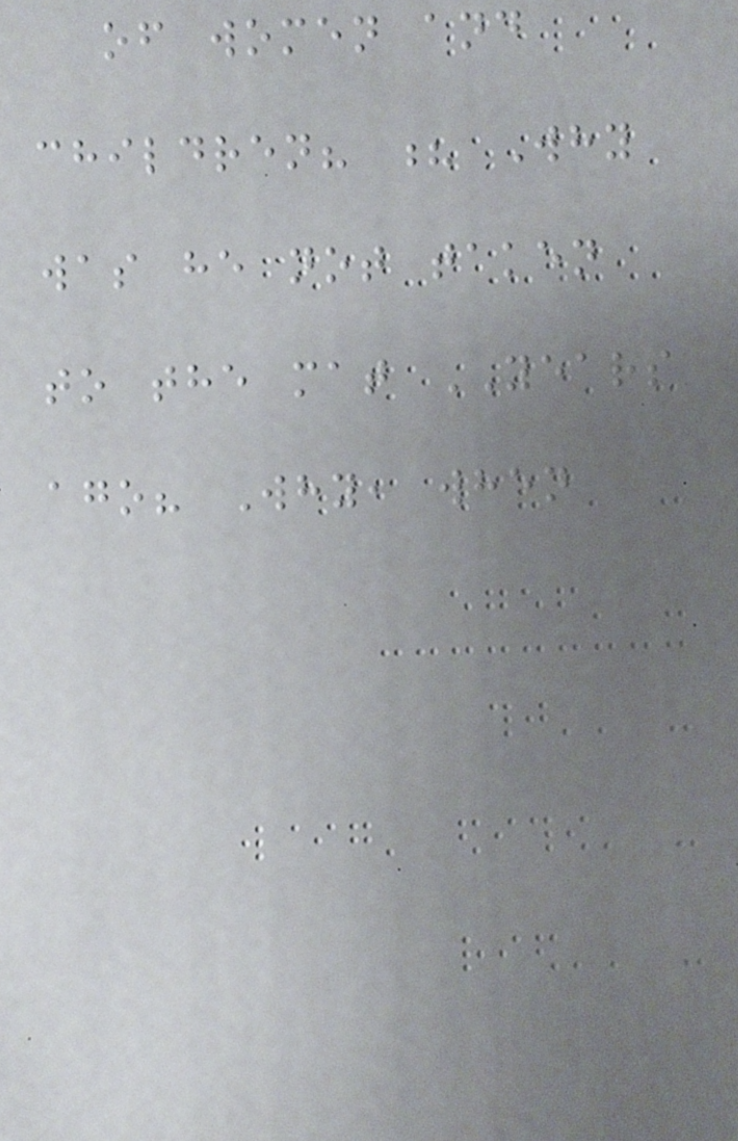of women and
children? ? Why
was he not taken
to the mat YEARS
ago? Why, when
